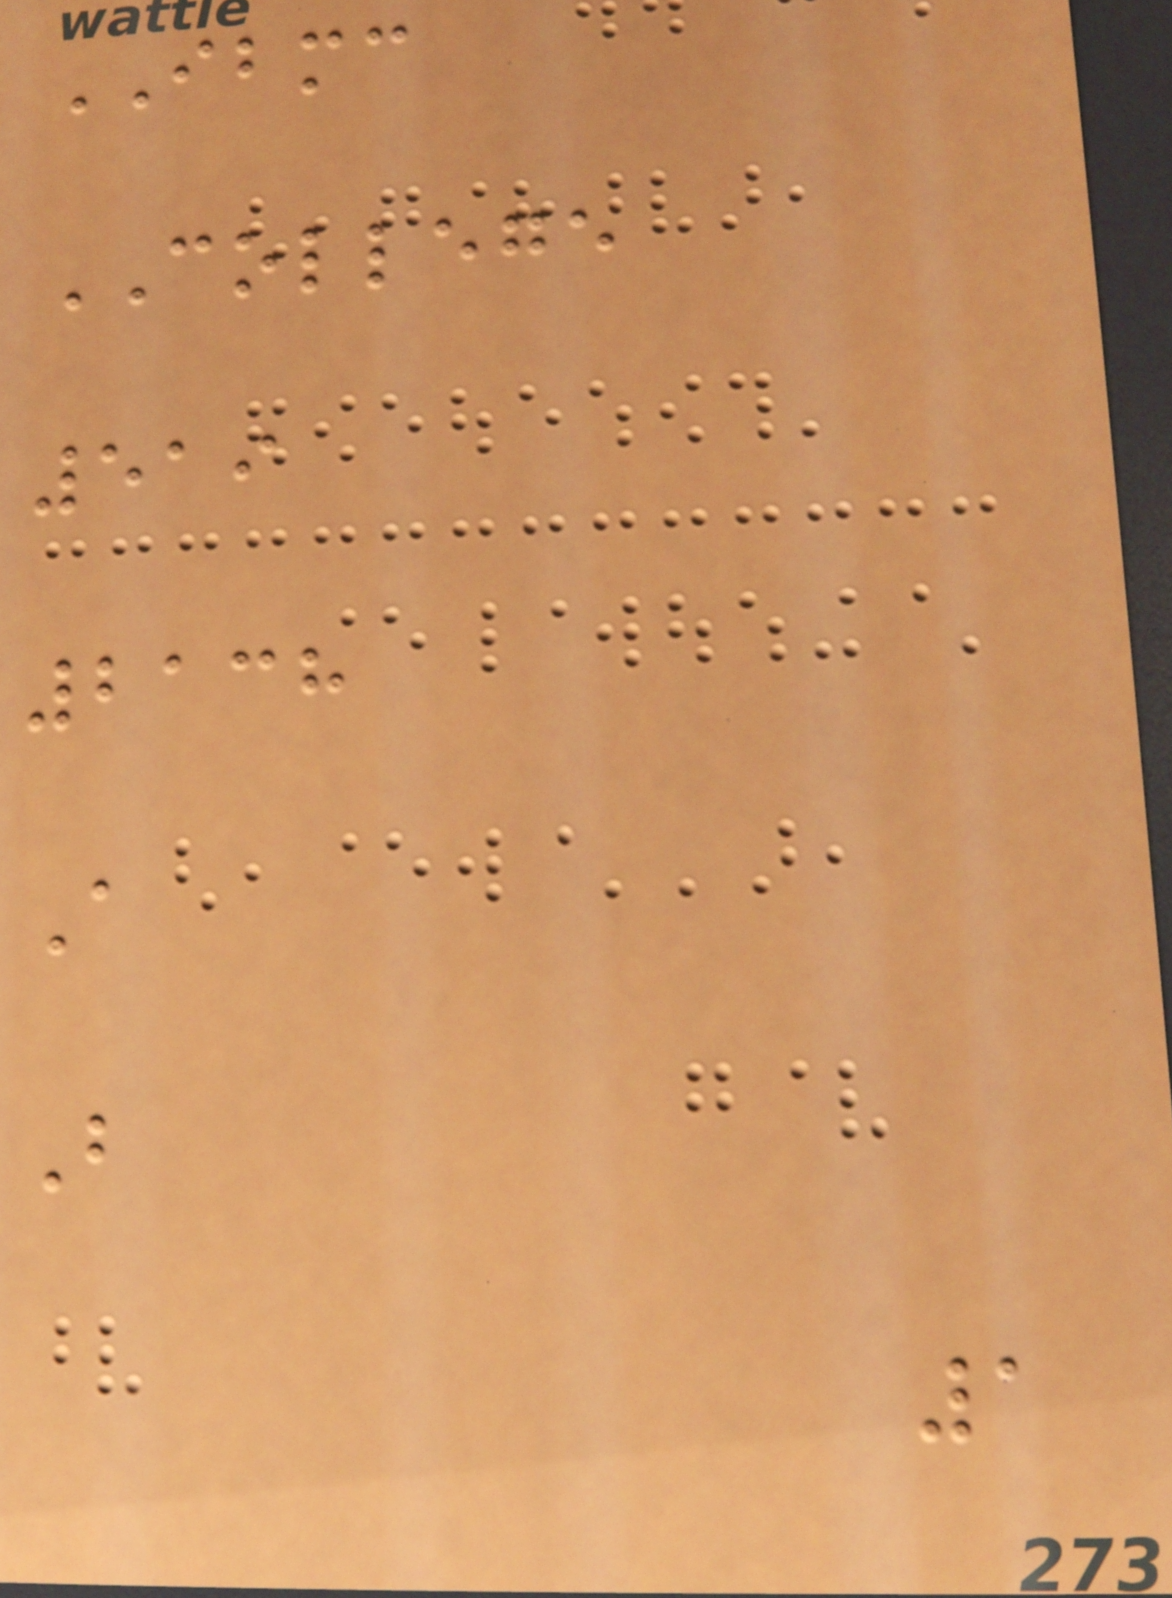IBMC
COLLEGE
519
2138
A
B
1
